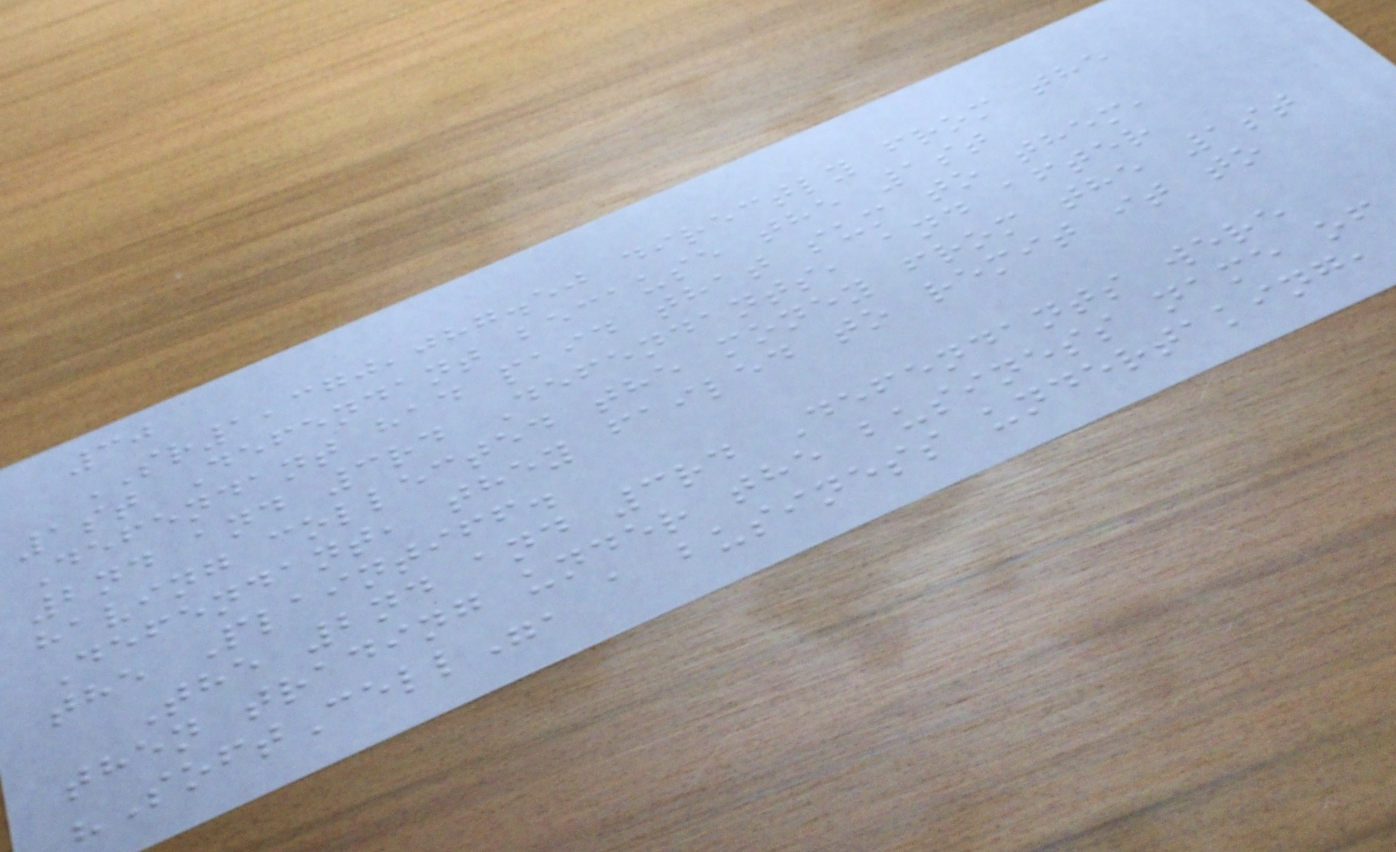30
SR1,370,087.50 directly from the
1st Defendant because the 1st
Defendant had paid that sum to them,
2nd and 3rd Defendants, and after
having collected the money from the 1st
Defendant, they failed to remit it to
the Plaintiff.
The 2nd and 3rd Defendants were
then trading under the business name of
"SoftCell", a business undertaking,
